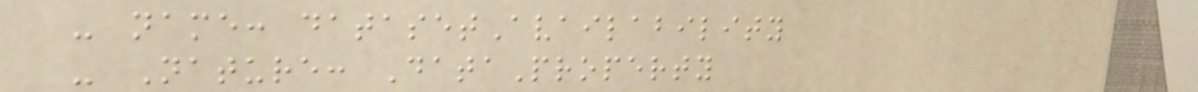- name: datasetAvailability
- Nature: DataProperty
